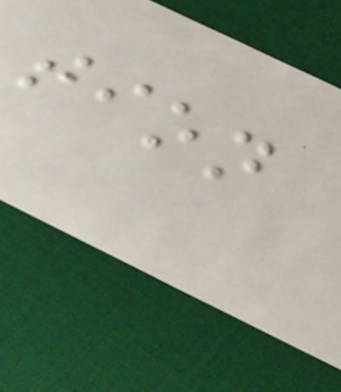tion
